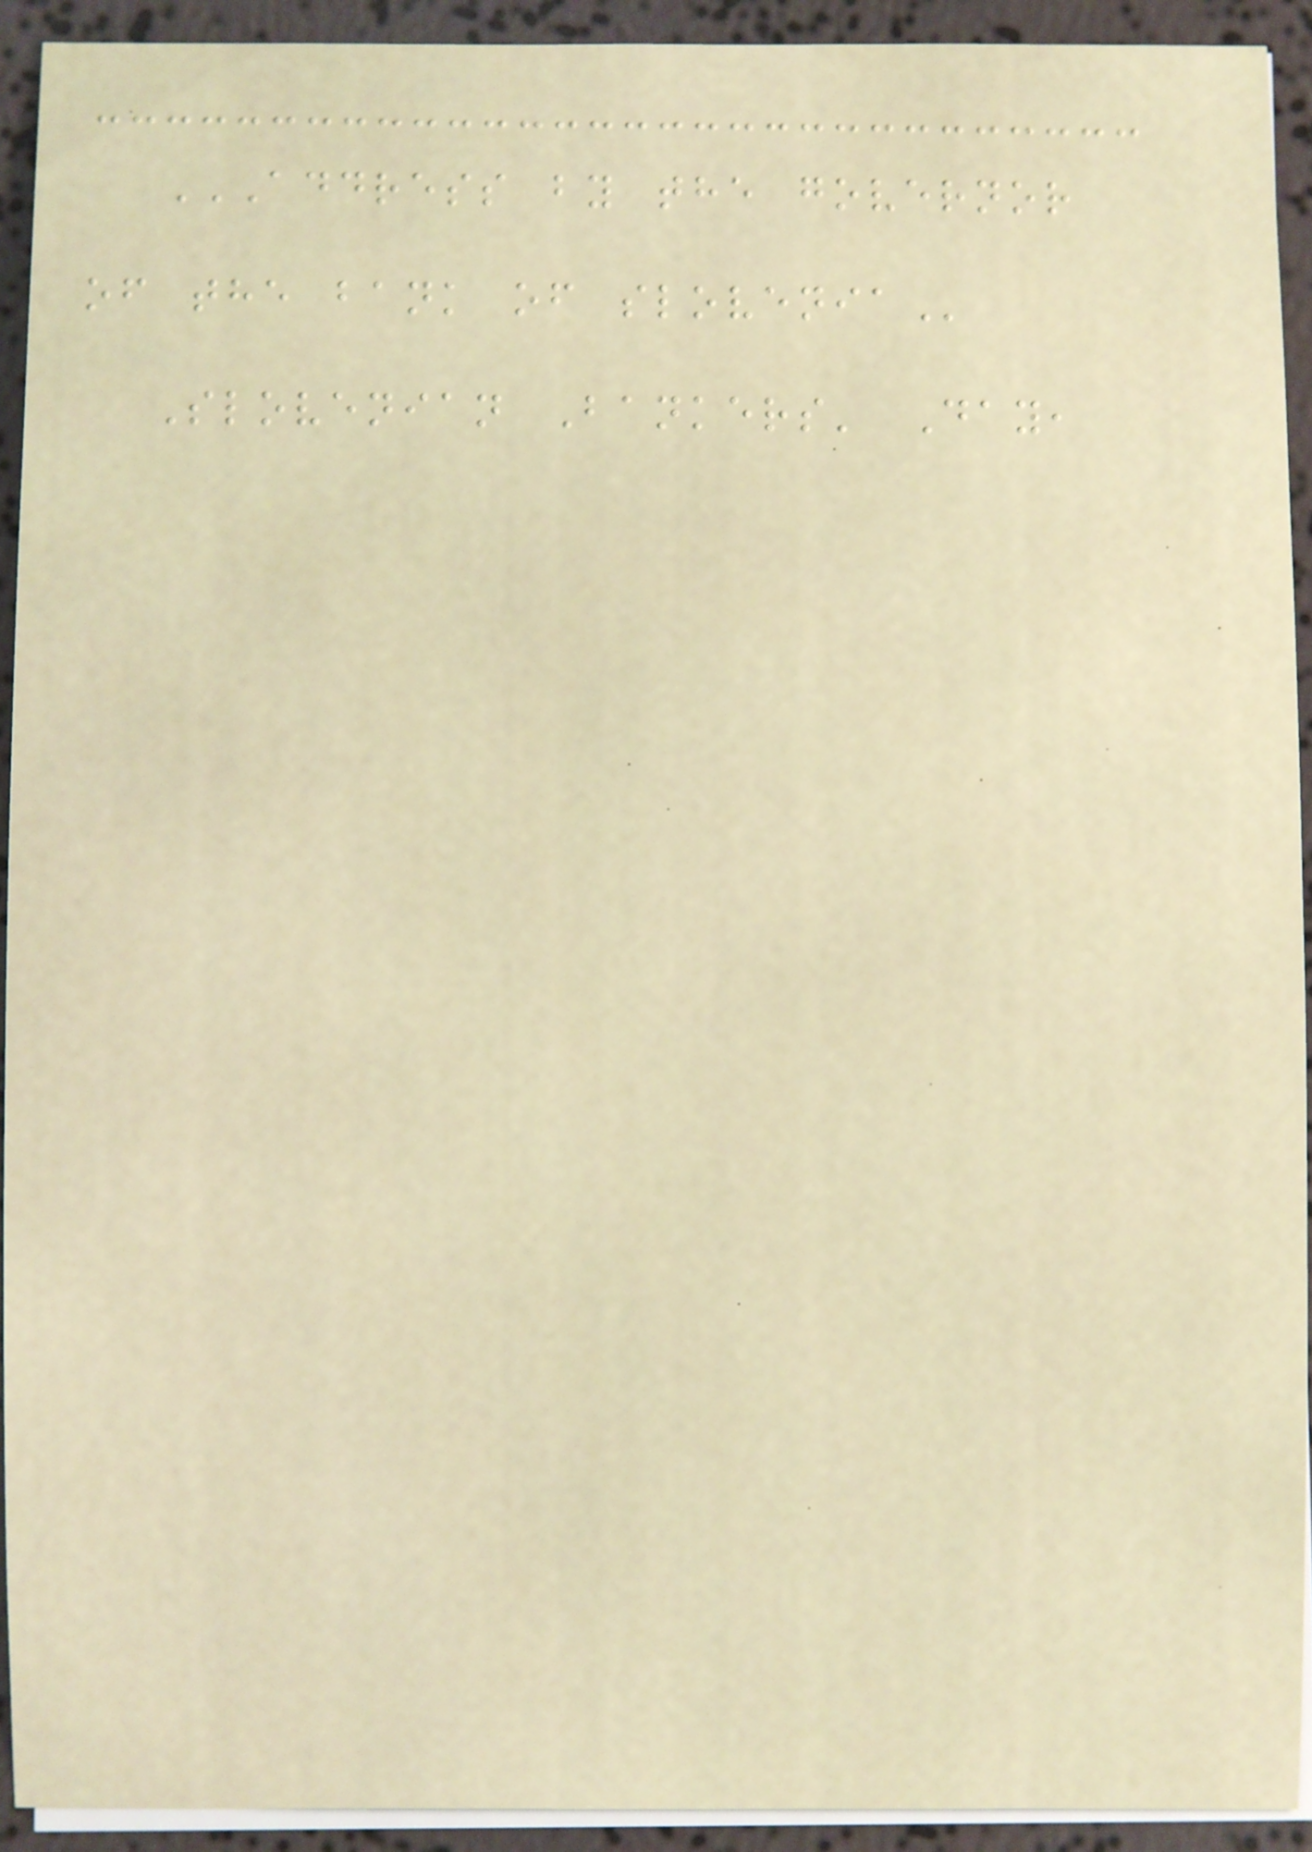ADDRESS BY THE GOVERNOR
OF THE BANK OF SLOVENIA
Slovenian Bankers' Day,
